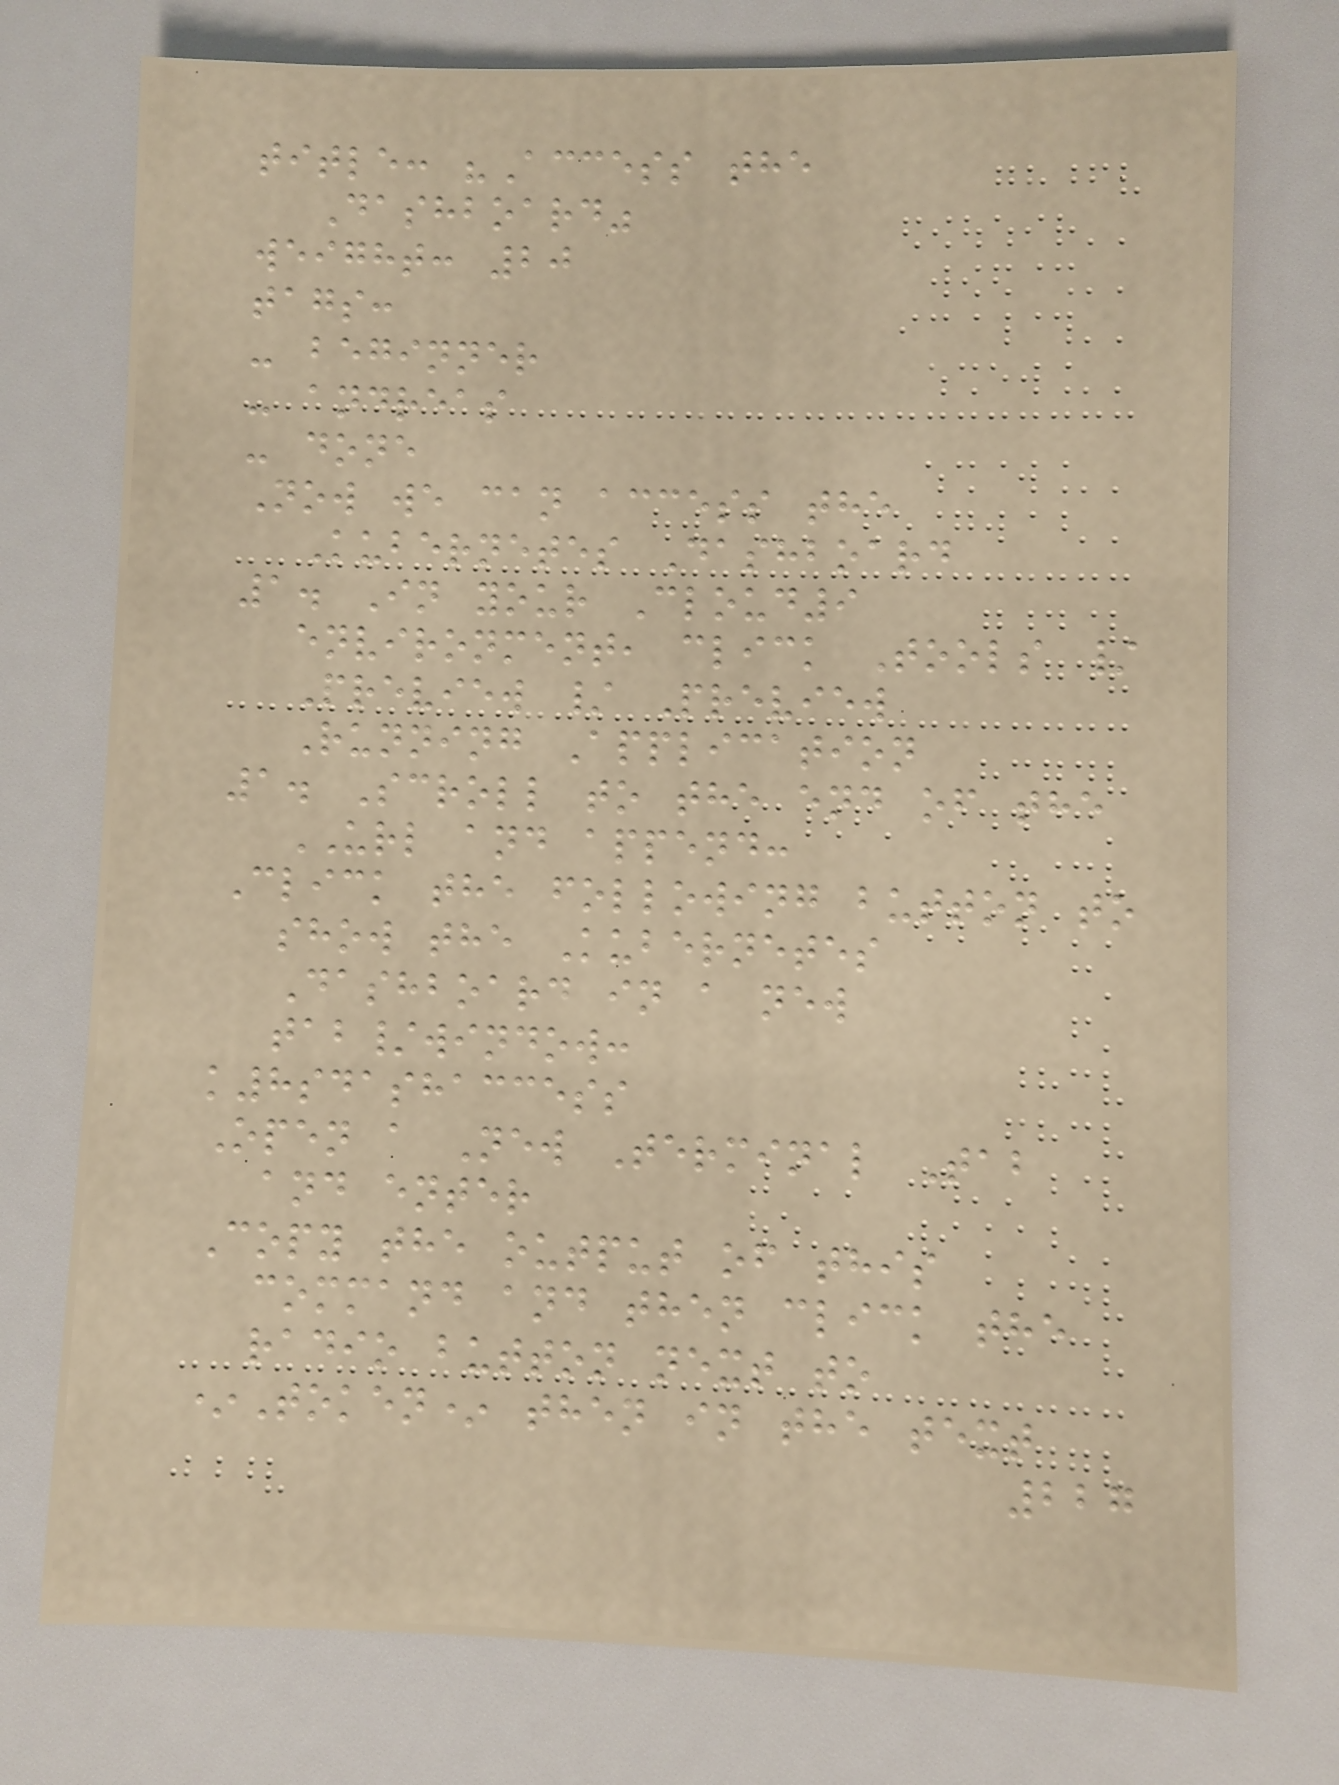title: "Access the
Dashboard"
weight: 20
tags:
- beginner
- andreas
- done
Now we can access the
Kubernetes Dashboard
1. In your Cloud9
environment, click Tools /
Preview / Preview
Running Application
1. Scroll to the end of the
URL and append:
Click the following button to
show the Kubernetes
Dashboard in a new
tab/window:
k8sdashaccess
Open a New Terminal Tab
and enter
Copy the output of this
command and then click the
radio button next to
*Token* then in the text
227
